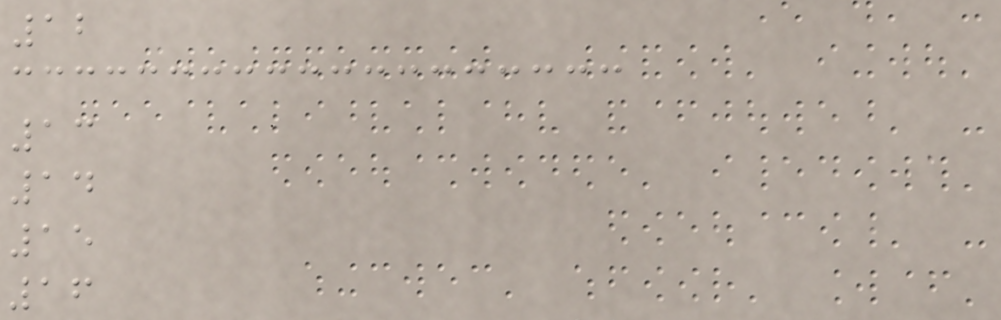12
13
14
15
16
